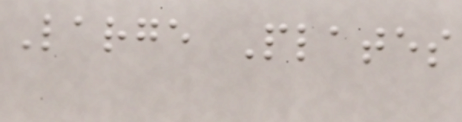Large Plates
